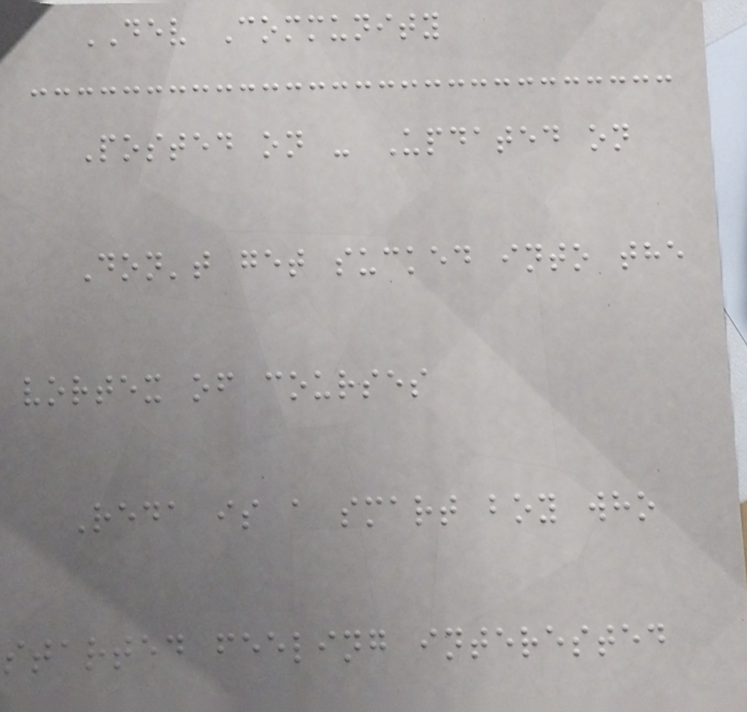DEV Community
Posted on - Updated on
Don't get sucked into the
vortex of courses
Reda is a smart boy who
started feeling interested
